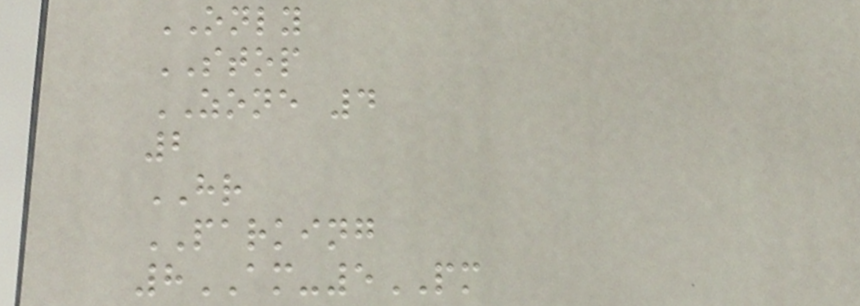ONLY
STOP
ZONE 4
2
HR
PARKING
8AM-5PM
